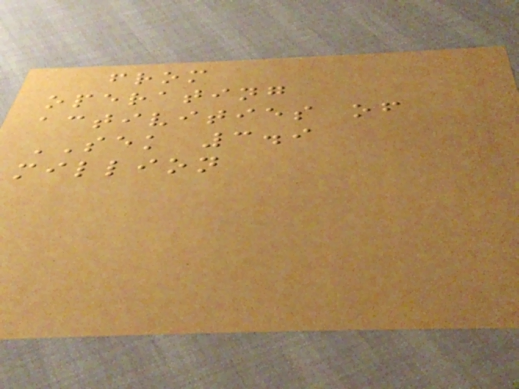from
operating
activities of
SEK 3.9
million
